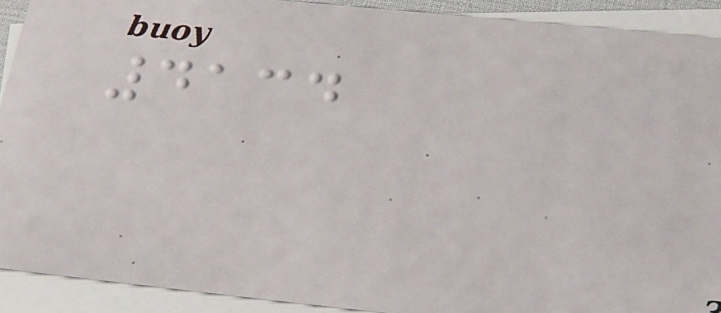4134
